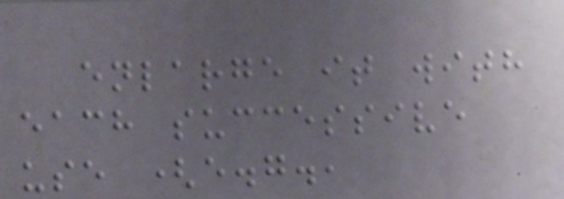enlarge it with
each successive
use (e.g.,
